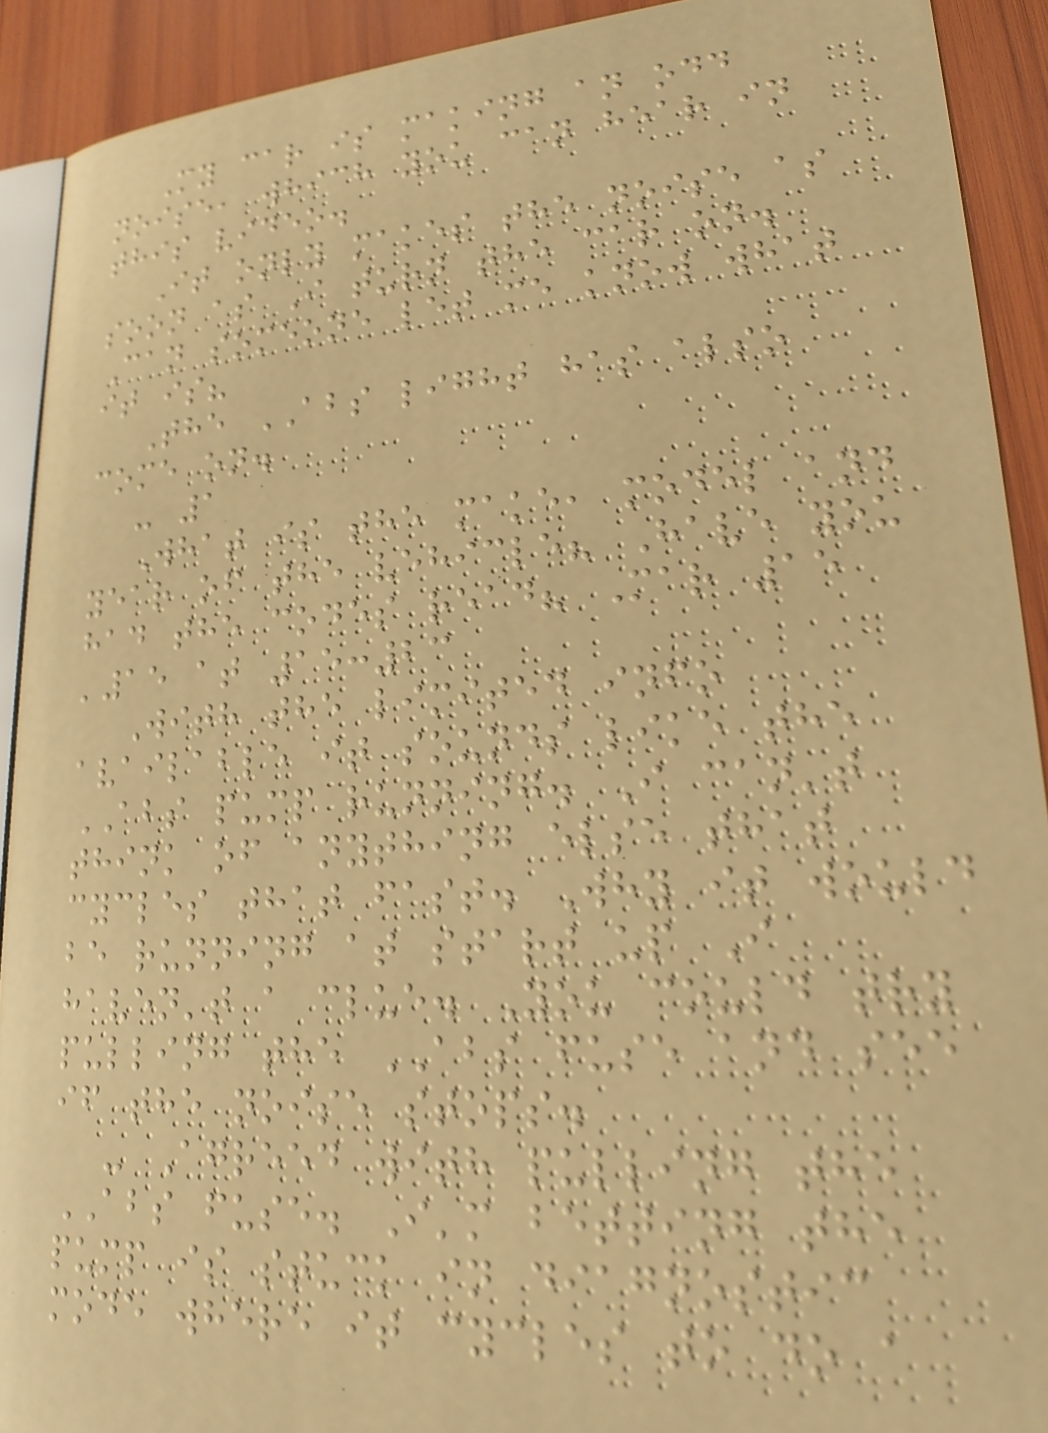My car is making an odd
noise, which you can hear in
this video.
It only makes the noise as
soon as I turn the car on.
Can someone let me know what
it is?
The ABS light has also
come on.
- 1
What is the make, model and
year of the vehicle? Have you
had the codes read? Mar 15
'15 at 15:23
With the limited info
available it sounds like the
ABS pump running. I can't
think of anything else that
cycles that fast. Why it would
be running at start up I
haven't a clue. You could try
pulling the ABS fuse and see
if the noise stops.
- Agreed with pulling the
ABS fuse. I'm betting the
pump is stuck in diagnostic
mode where it cycles to do a
